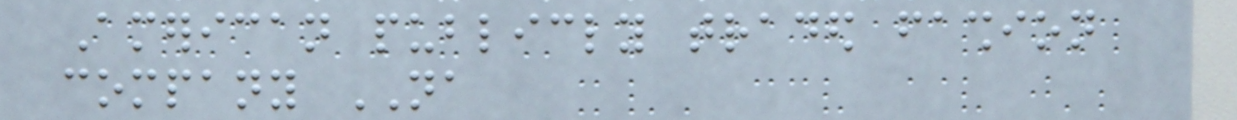American publicly traded fashion
company NA
